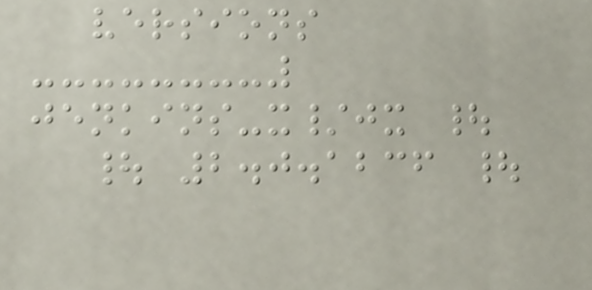versions
jenkins-x/jx |
| 2.0.1236 |
